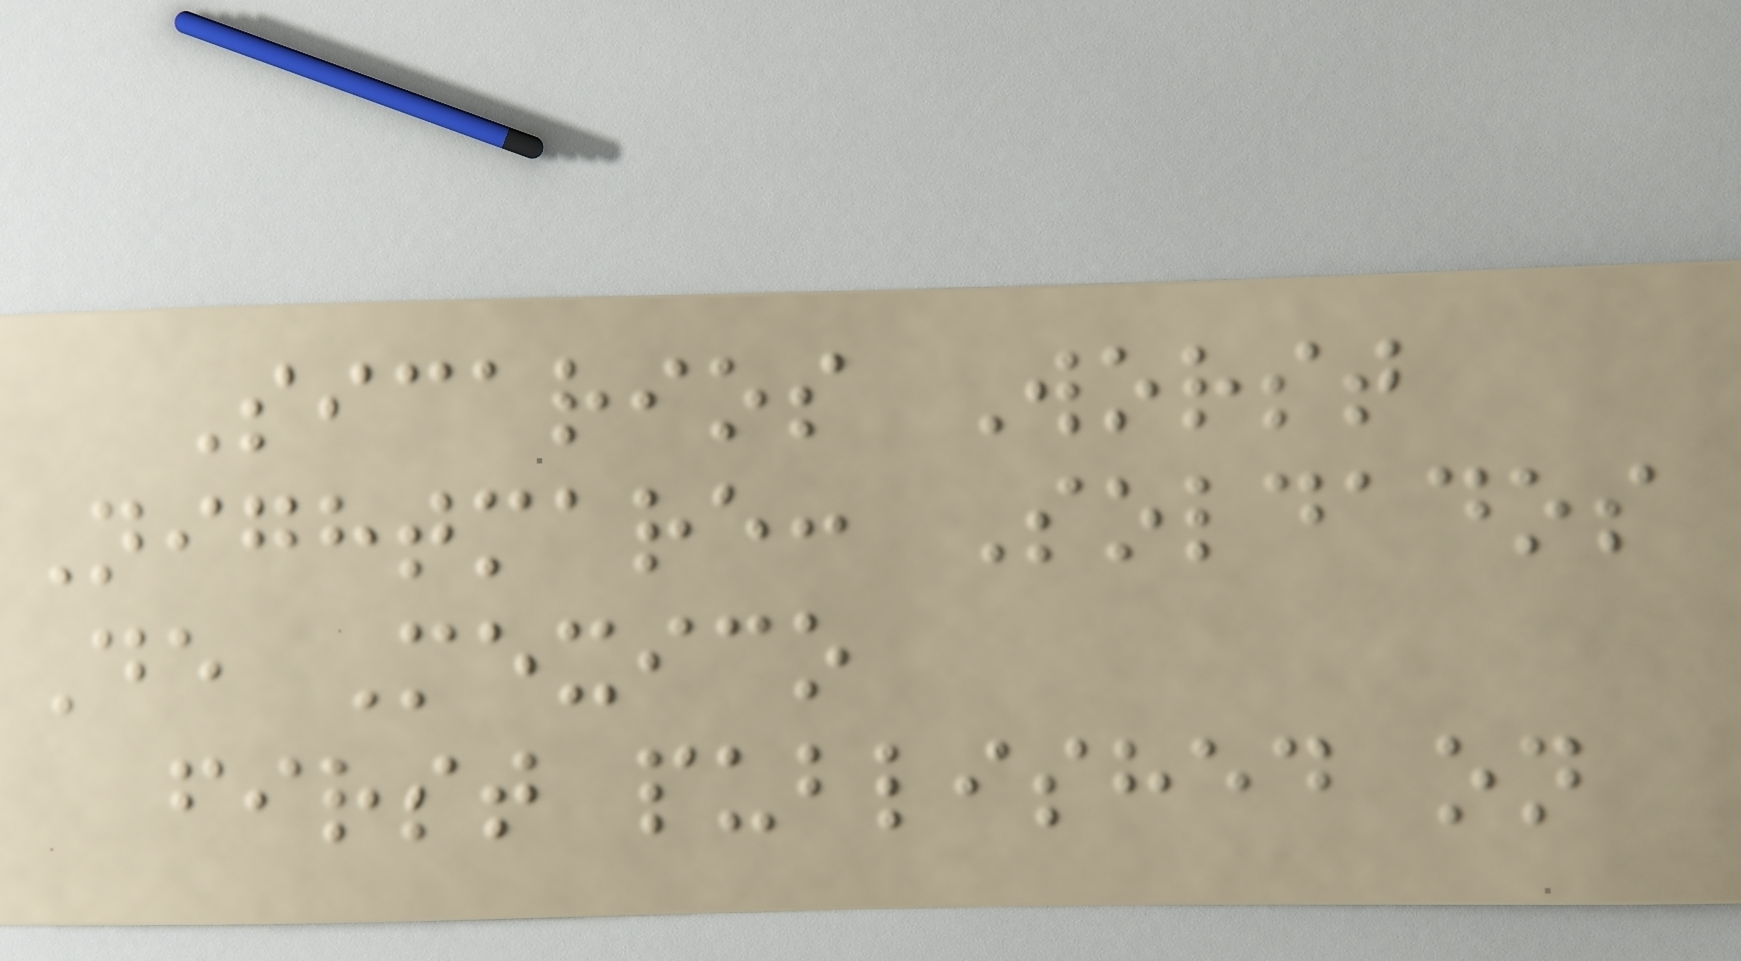Sicarios Worst
Nightmare: Soldados
De Mexico
first published on
